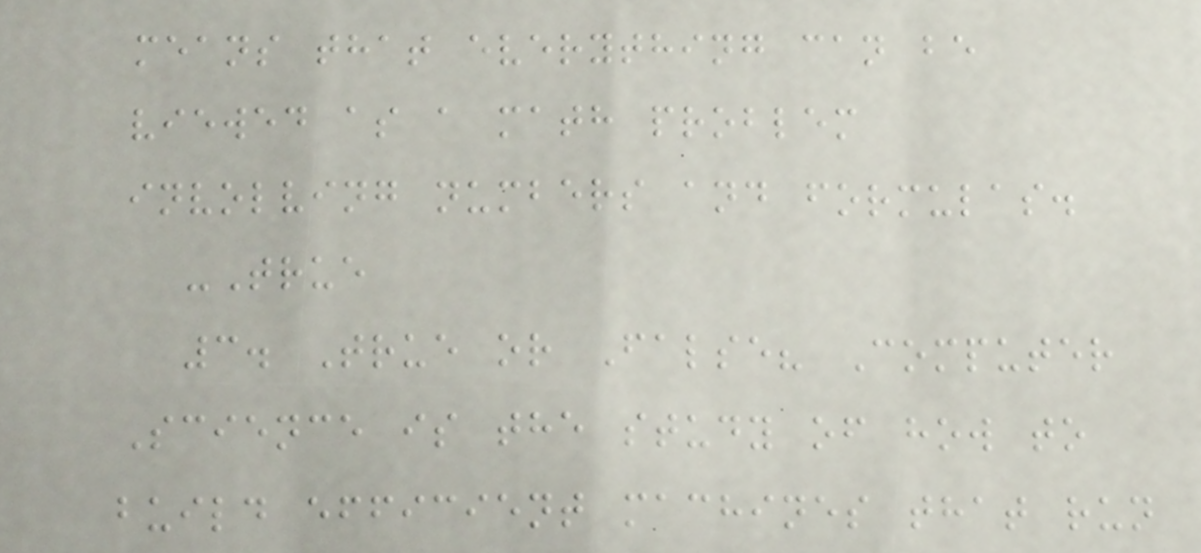means that everything can be
viewed as a math problem
involving numbers and formulas.
-True
3. True or False? Computer
Science is the study of how to
build efficient machines that run
